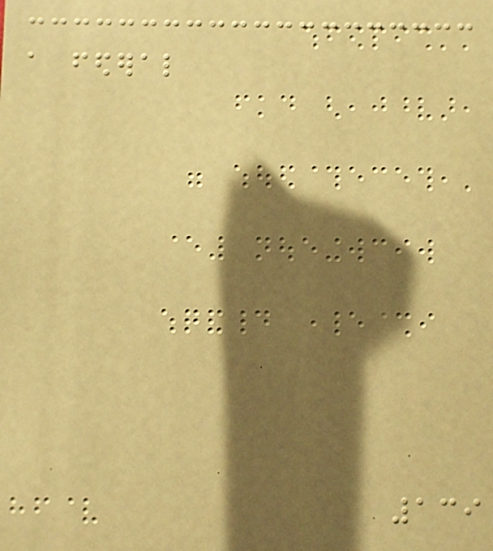a federal
139
